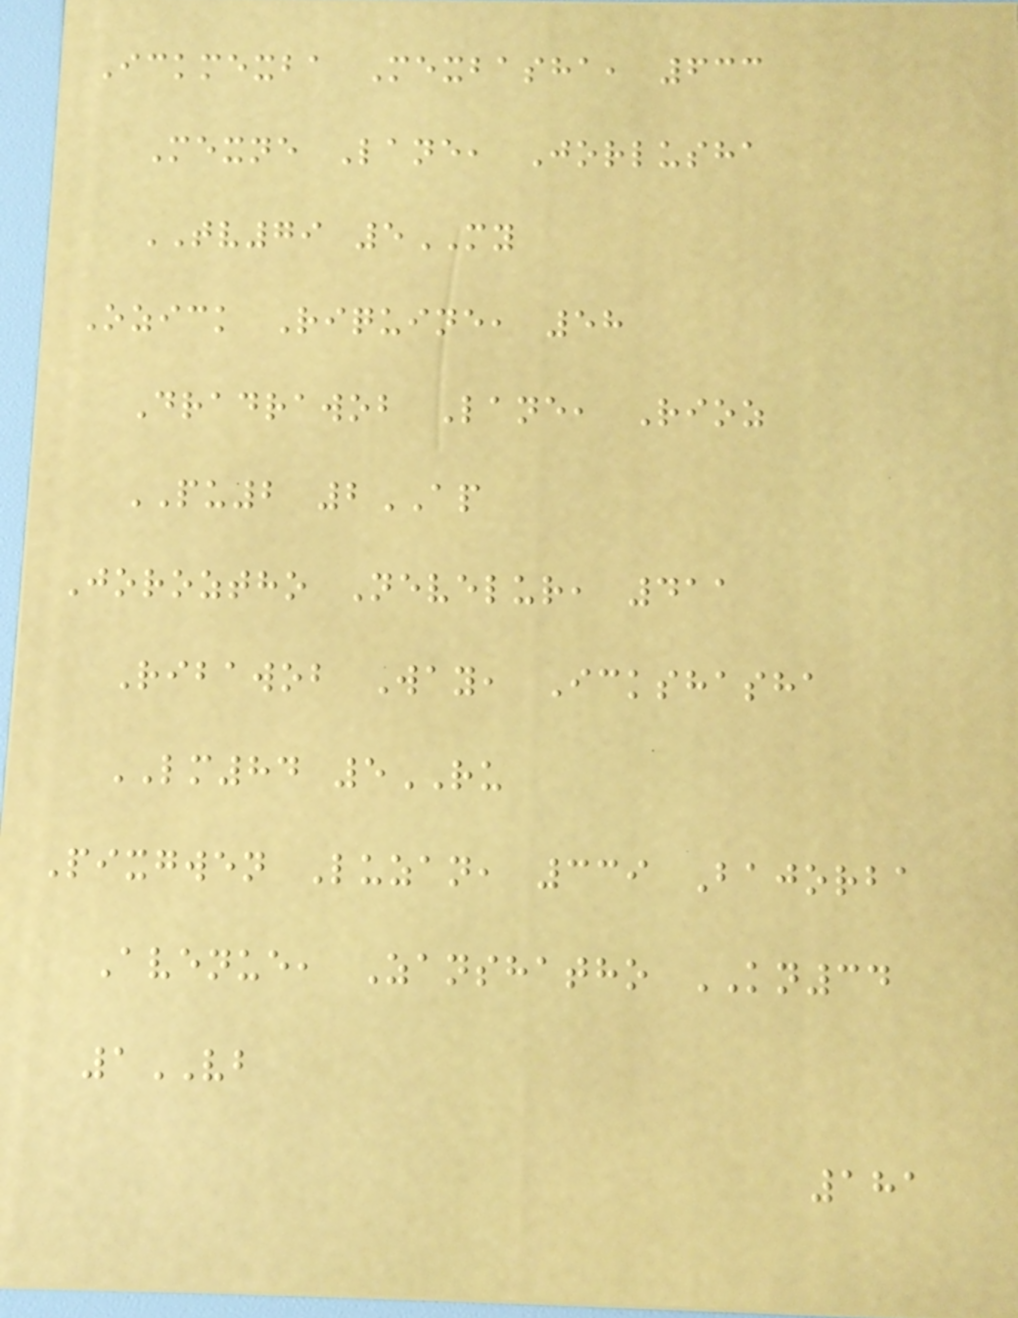Ickmexba Mexbasha, 633
Mexne Lane, Jorlusha
TV79 5MY
Ozick Riquine, 58
Dradrawob Lane, Rioz
PU2 2AP
Joroztho Nevelur, 411
Ribawob Way, Ickshasha
LM84 5RU
Pixgwen Luzan, 339 Bajorba
Avenue, Zanshatho KN34
1VB
181
